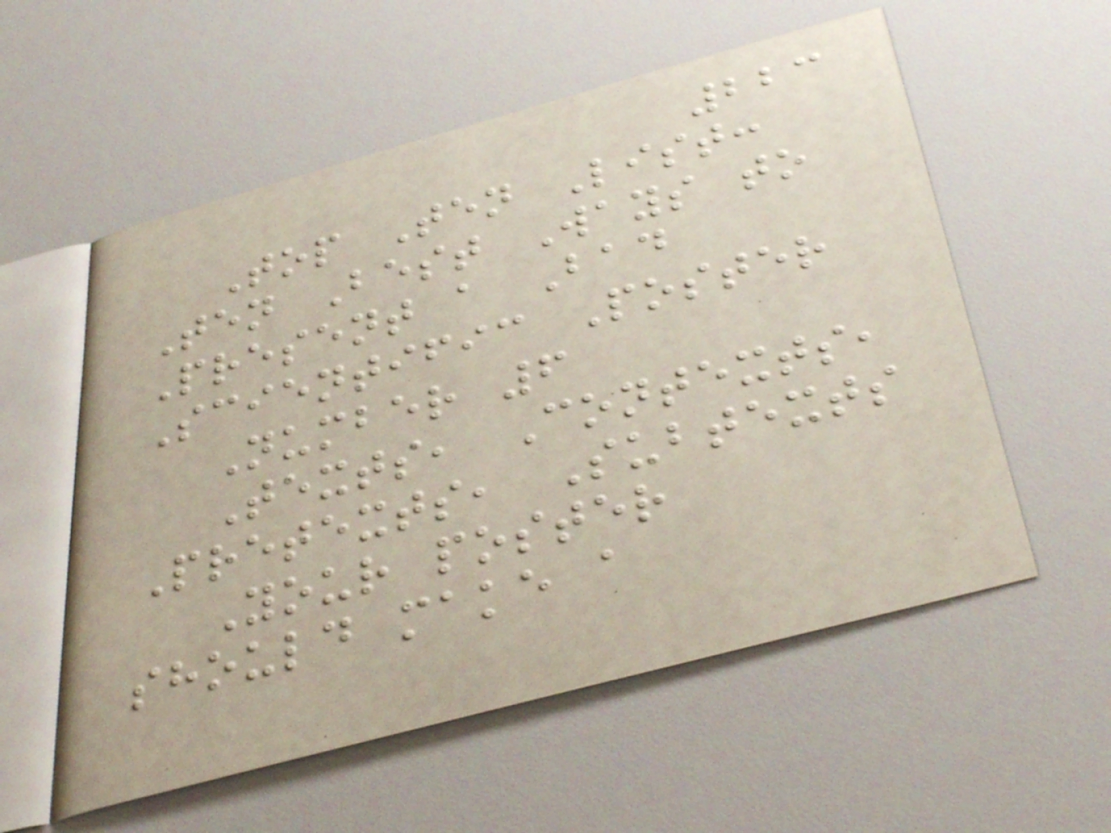223
Top Ten List:
Ten Best Ways to
Present a Bad
Scientific Poster
Number 6
Texts, Contexts,
Pretexts, Subtexts
Your poster
should make a
